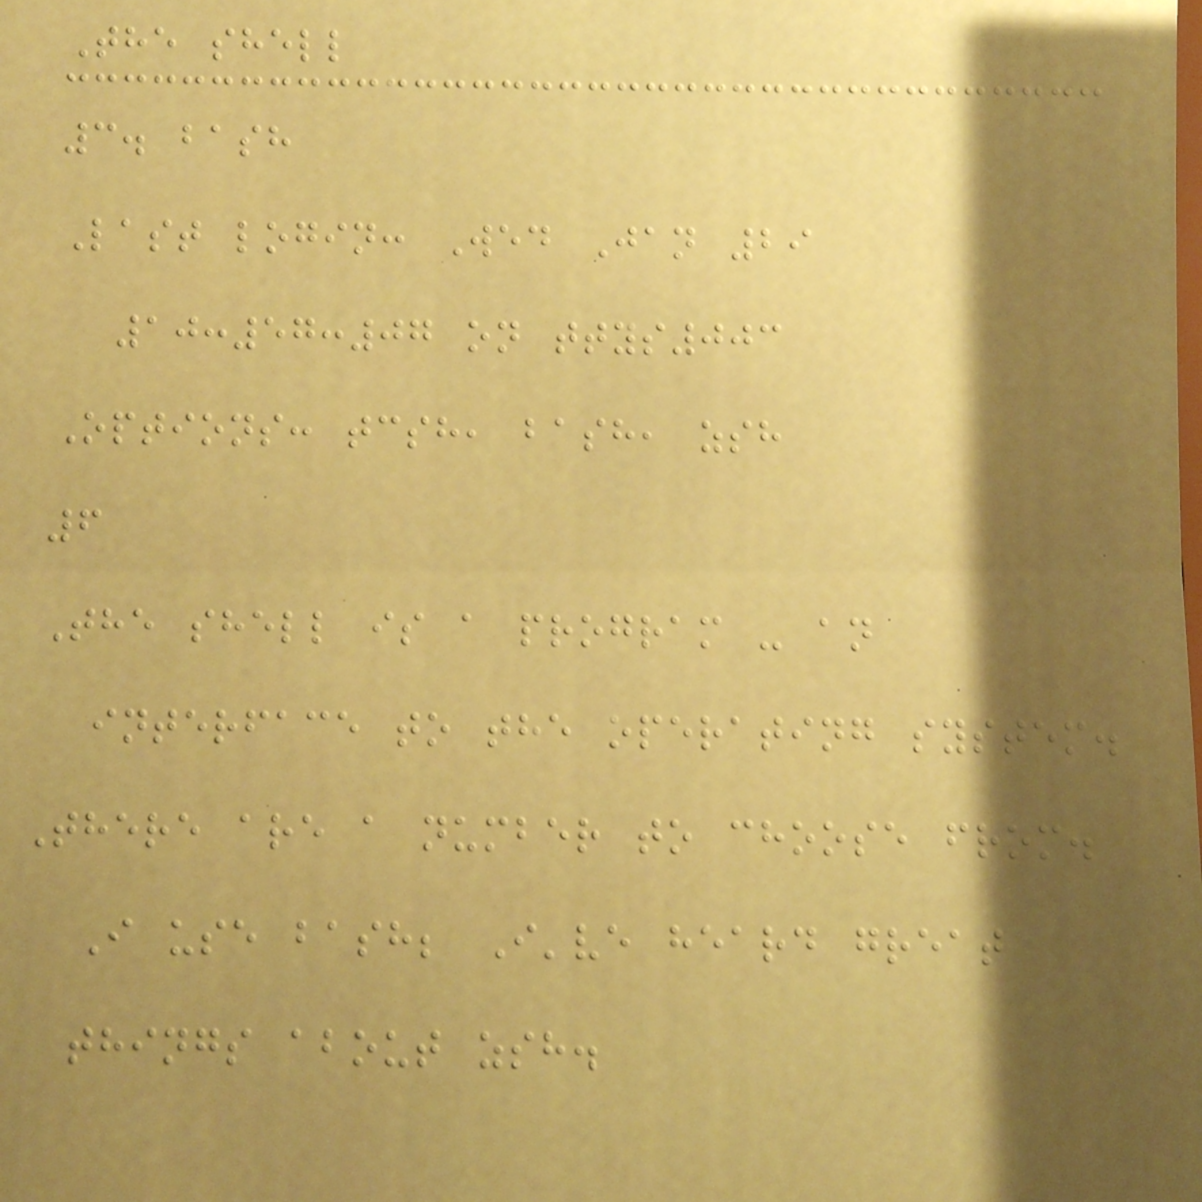The shell
3. bash
Last login: Wed Jan 29
10:57:07 on ttys003
Options: tcsh, bash, zsh
6
The shell is a program - an
interface to the operating system.
There are a number to choose from.
I use bash; I've heard great
things about zsh.
